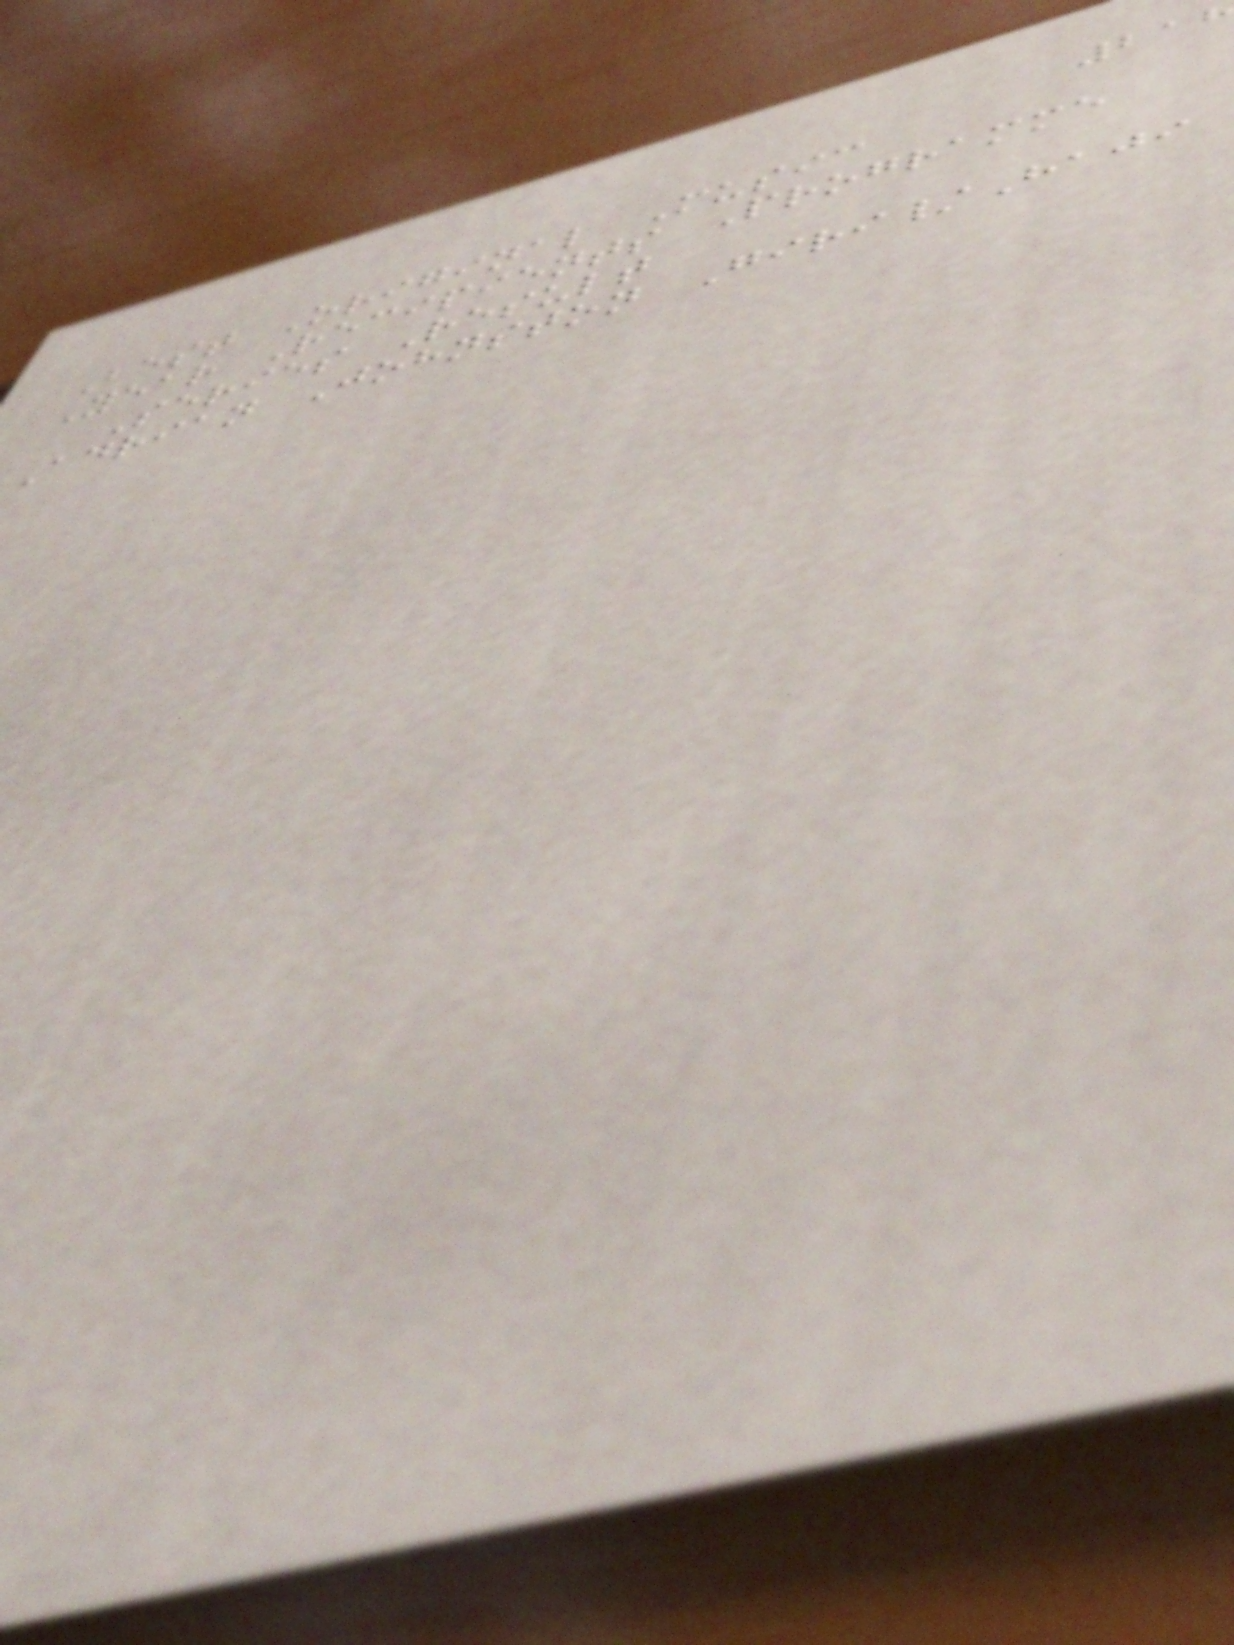Best Original Music
Year Recipients Programme
Series Result
Adrian Johnston Giri/Haji
